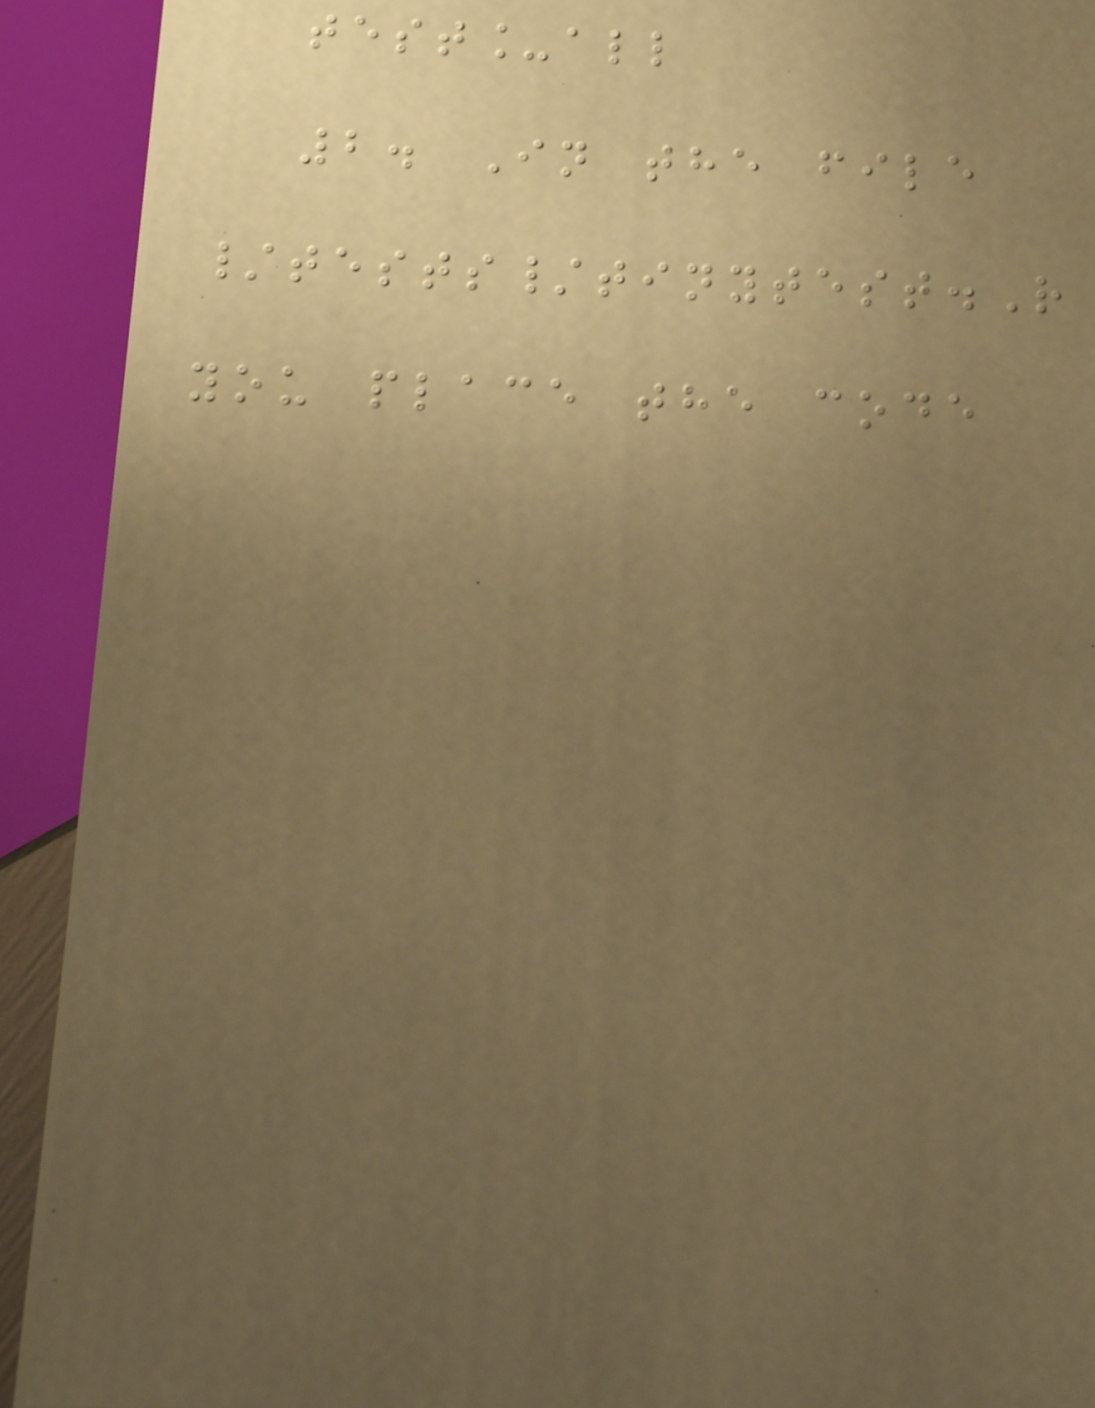test_all
2. In the file
/tests/tinytest.R
you place the code
